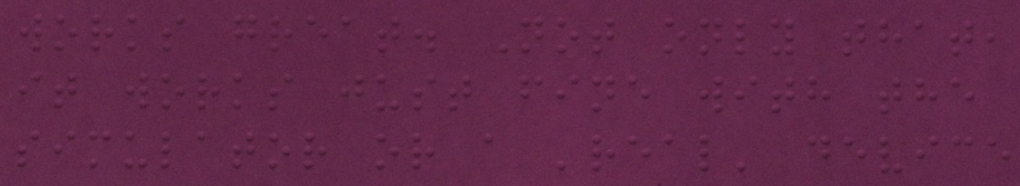works great. Not only that,
it works just fine with the
simulator or a 'real' device
